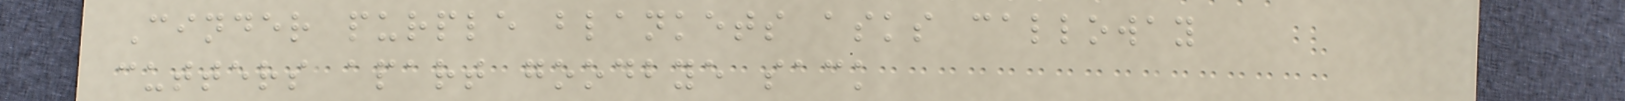Cinder purple blankets asks calloway
cutters apart goodbye sack
